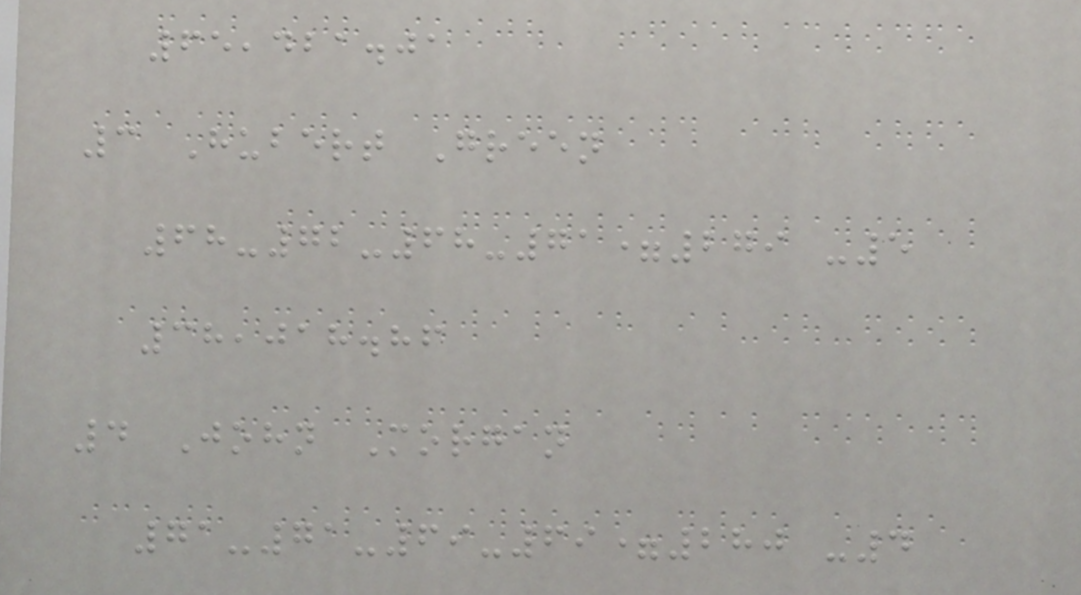65,421.01
3 Hubert Green
68-72-68-71=279 -5
38,018.86
4 John Morgan
71-71-69-69=280 -4
